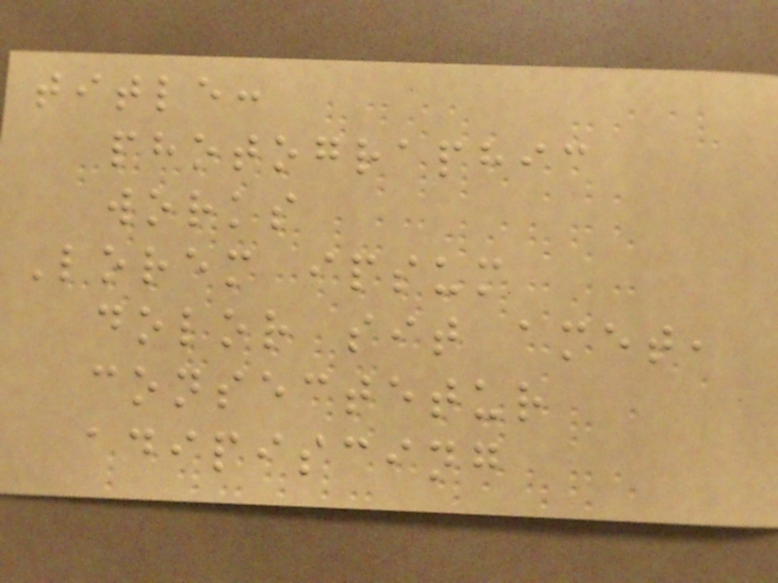title:
photographic
works
Lorem ipsum
dolor sit amet,
consectetur
adipiscing
